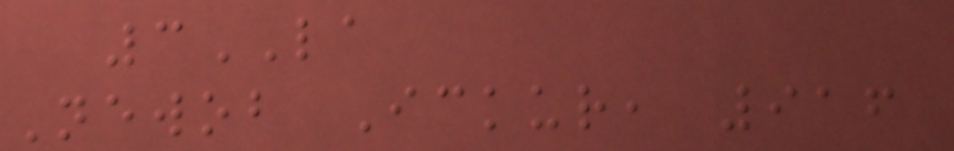3LA
Newob Ickur, 916
